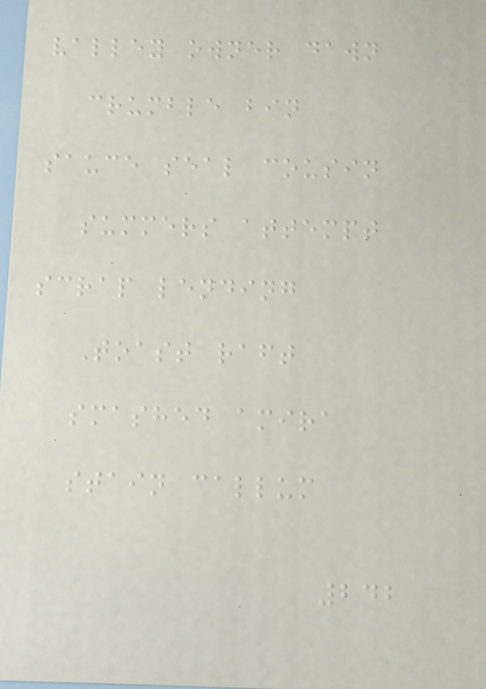valley owner dawn
crumble bin
sauce seal cousin
summers attempt
scrap lending
Toast raft
smashed amira
stain callum
242
